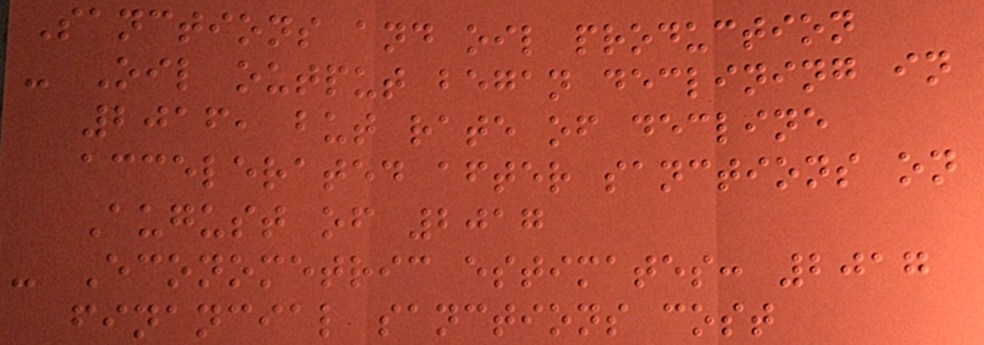Sanctions and oil production
- Oil output began declining in
2016, but rate of decline
accelerated after sanctions on
August of 2017
- Econometric estimates: 2017
financial sanctions cost
